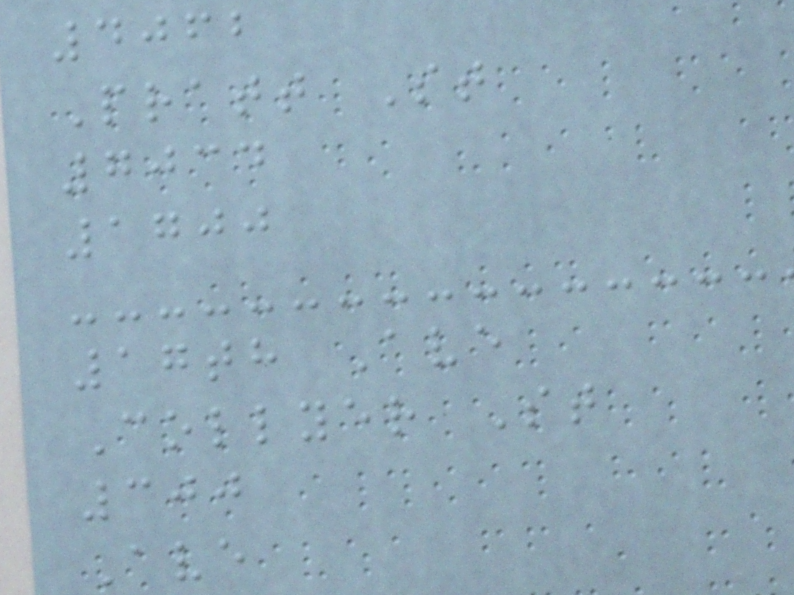4062
Pratt St
7034
1700
17th Ave
Collyer St
300
Ave
